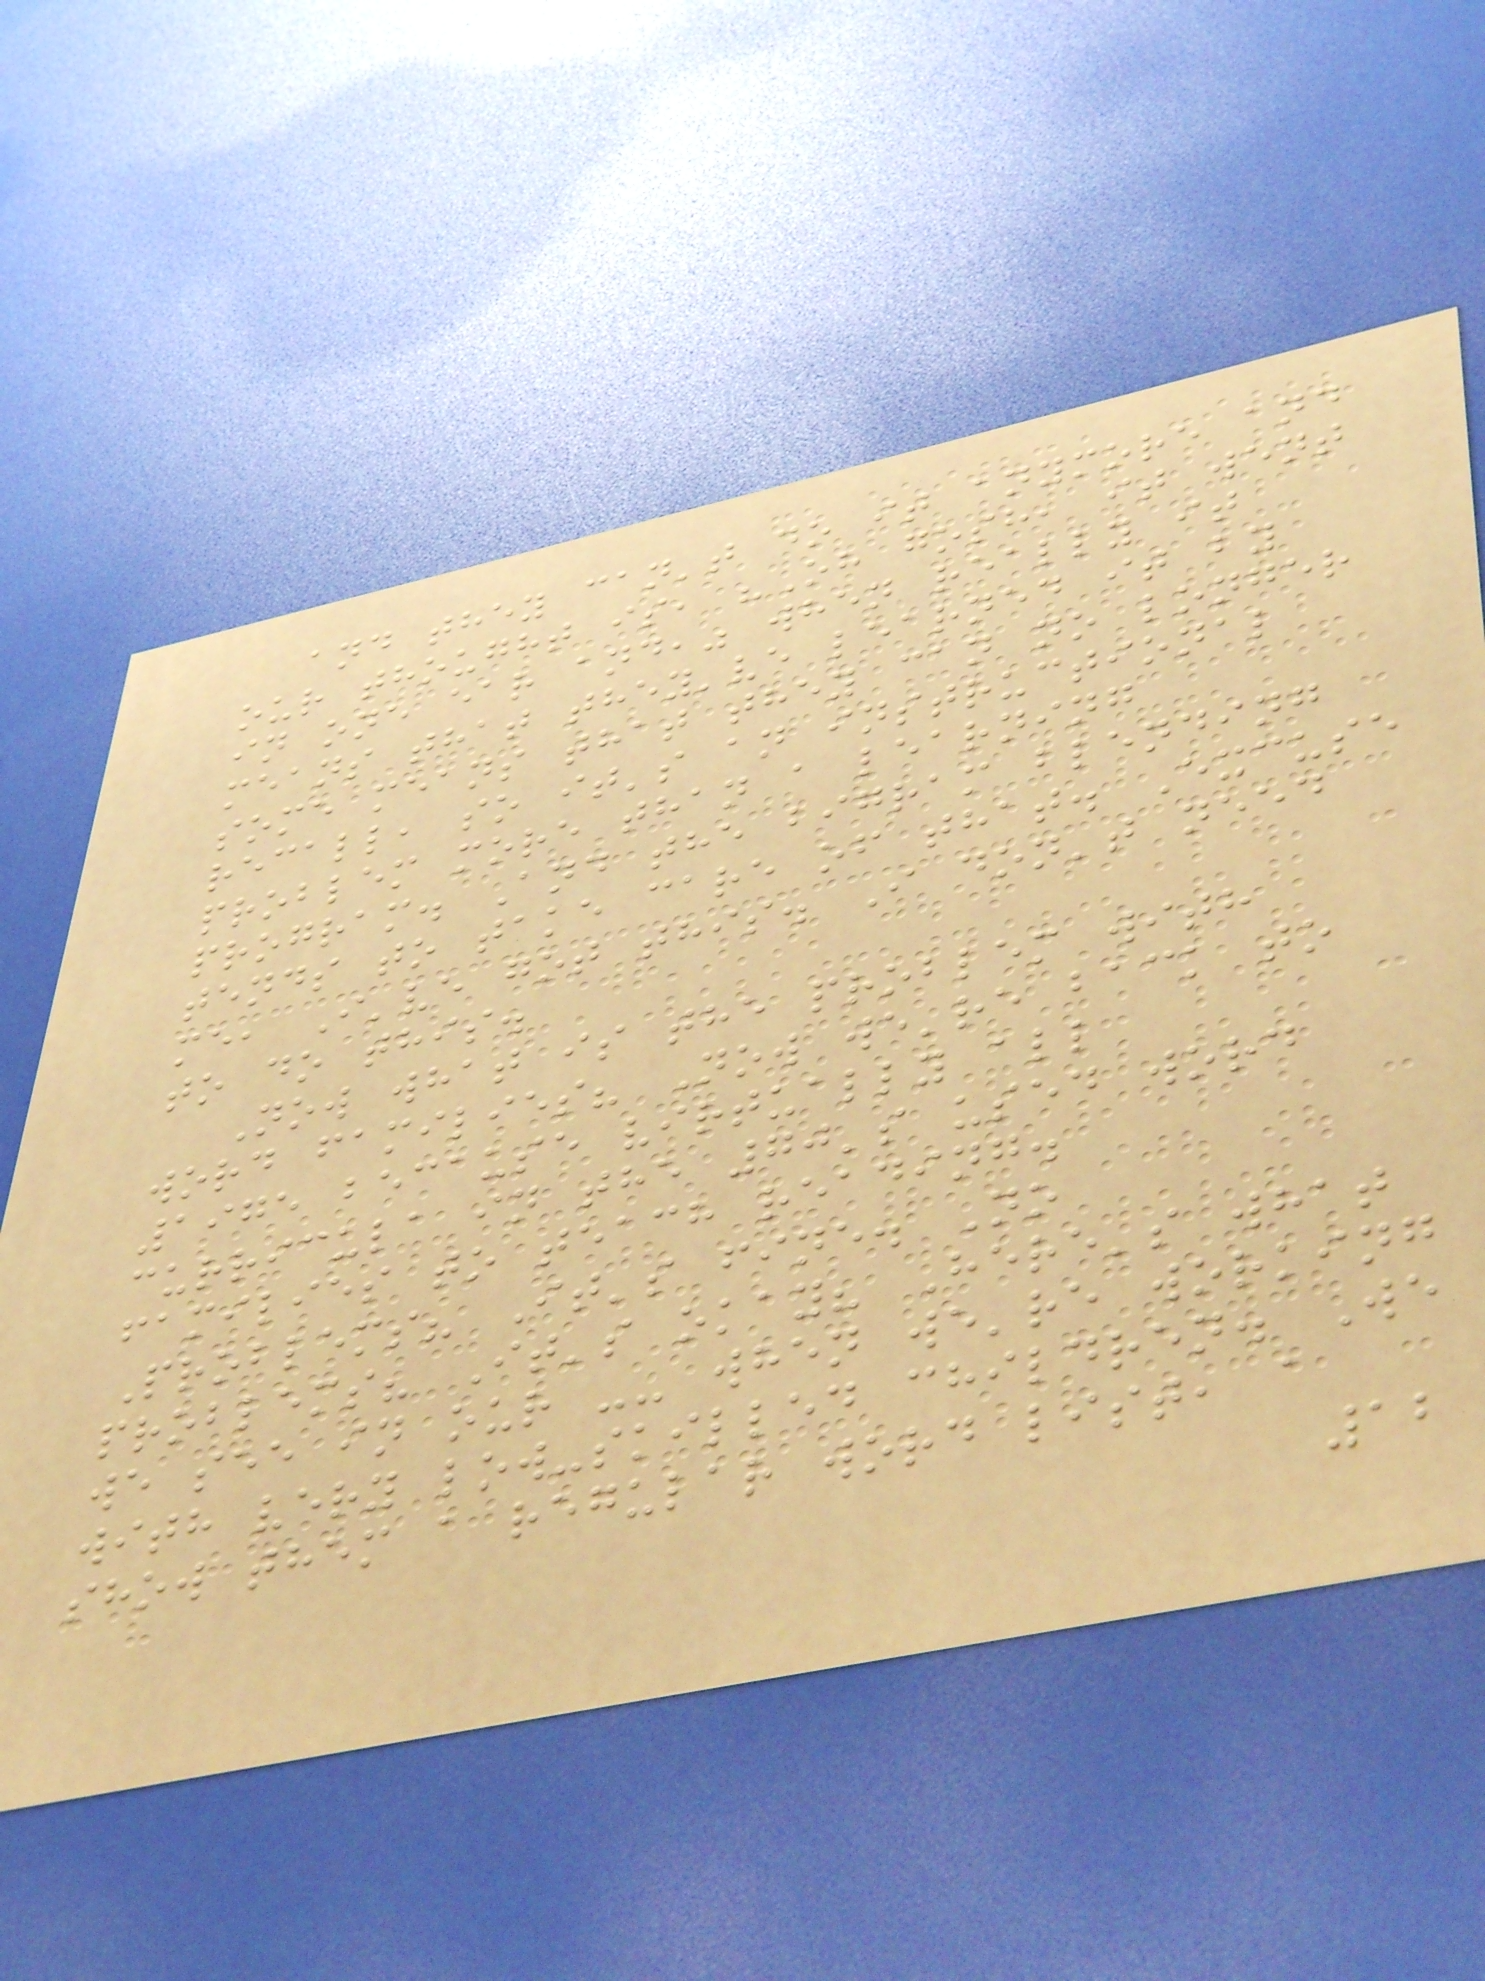and they can't do it anymore and
our thought is, "Oh gosh, it went
in one ear and," when really it
means that they've learned it by
some means that they can no longer
recall, so it's an instructional
problem more than a learning
program. And the bigram blending
tends to take care of that. Excuse
me, I've got this. I don't need
to do this.
Now what is the problem with
word families? Now we're back to
1975 because virtually all
curricula in the 70's used word
families to teach reading.
Problems? It's fine. No
problems? It's okay? Here's what
we see in our -- when we're working
with very low-skilled children. We
show them a regular word list, a
12
